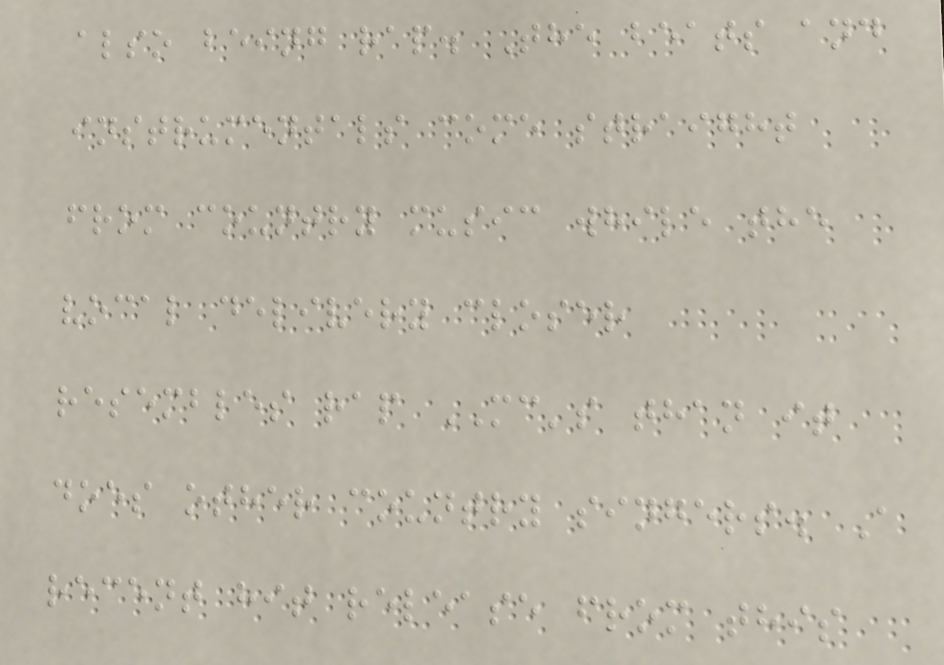also being rap. The beats and
instrumentals come straight
from country music while the
vocal delivery closer
resembles rap MC's than it
does other country singers. A
recent hit release from this
